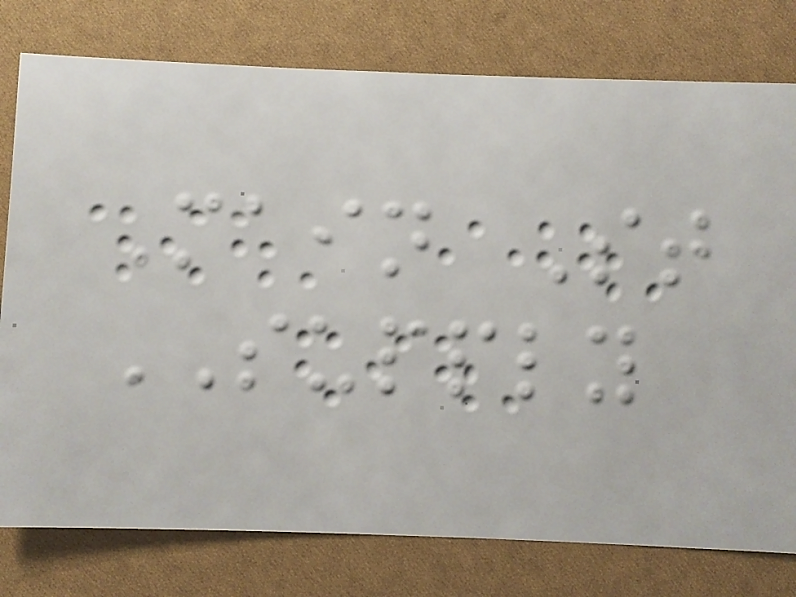Main St
SUPPLY
